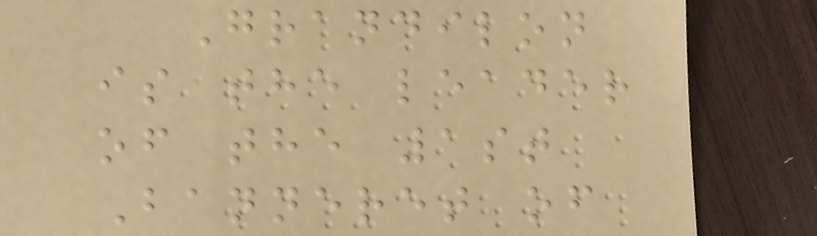Grandilon
is the leader
of the 1st
Banneret of
